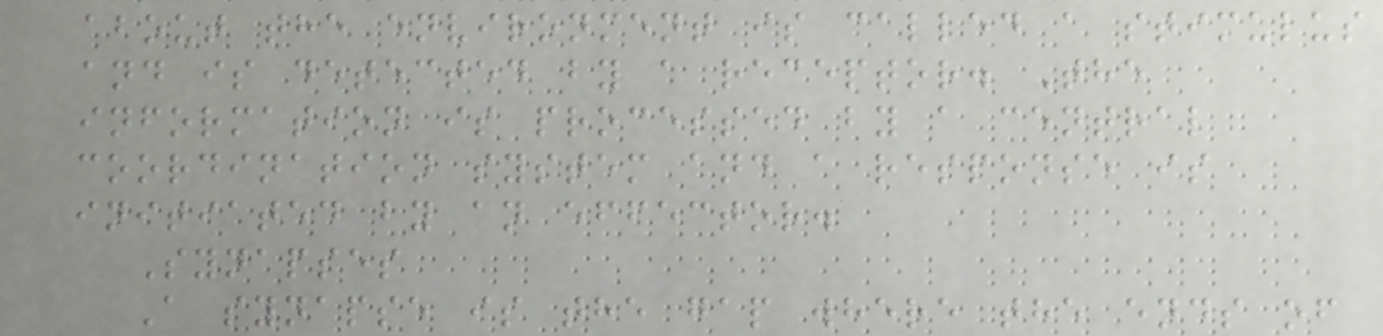about the environment is called a stimulus
and is detected by a receptor. The
information is processed by a central
coordination system and a response is
initiated by an effector.
Synapses
A synapse is the gap where the ends of
